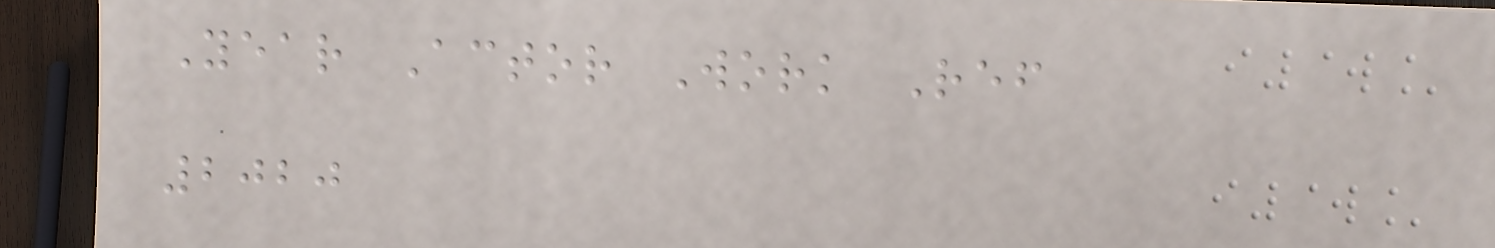Year Actor Work Ref
2020
